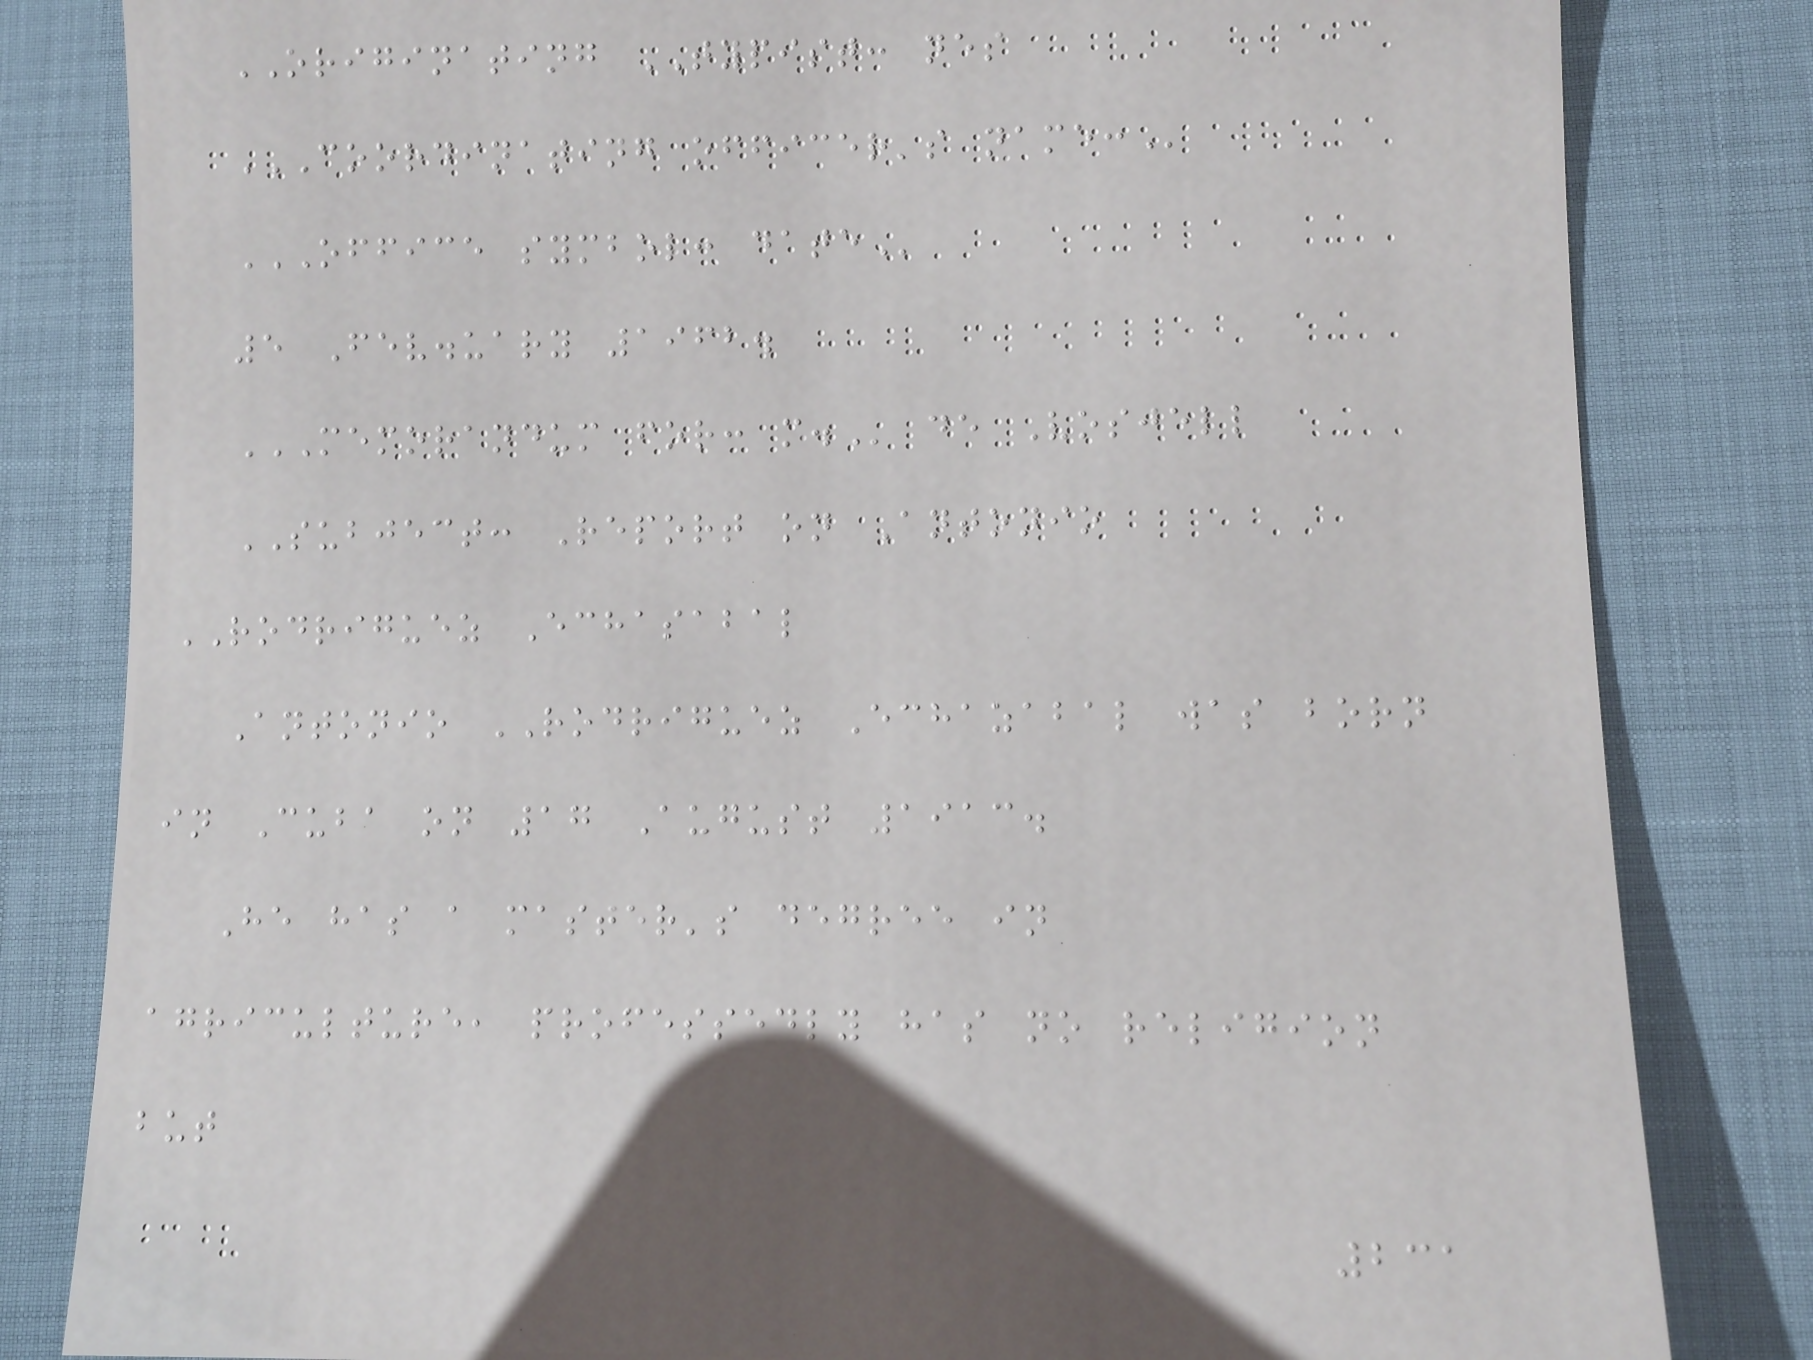ORIGINATING TYPIST: nes
COORDINATING OFFICER'S NAME:
OFFICE SYMBOL: DATE
5 Fev.uary 1962.
MEMORANDUM FOR: M. de Vosjell
SUBJECT: Report on Antonio
RODRIGUEZ Echasabal
Antonio RODRIGUEZ Echazabal was born
in Cuba on 17 August 1913.
He has a master's degree in
agriculture, professedly has no religion
but
231
